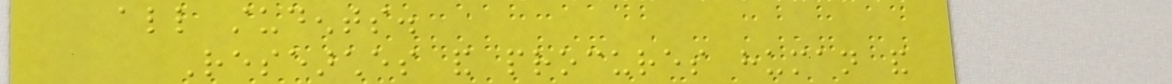all students.
Researches and procures human and
